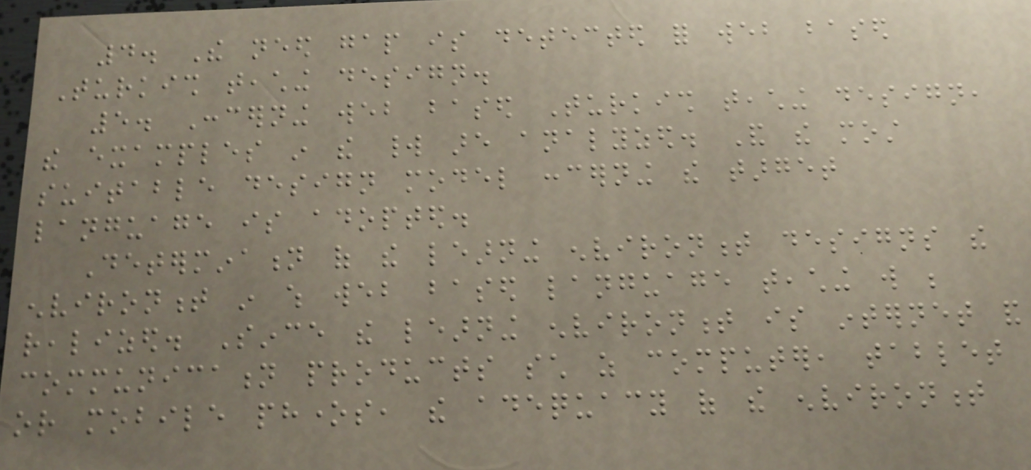4. The need gap is detected for web based
Turkish teaching design.
5. Concerning web based Turkish teaching design,
the examples in the world are analyzed. And the most
suitable design model concerning the target
language is adopted.
Determination of the learning environment designs the
environment in which web based language teaching will be
realized. Since the learning environment is internet and
communication products such as computer, tablet
or mobile phones, the adequacy of the environment
